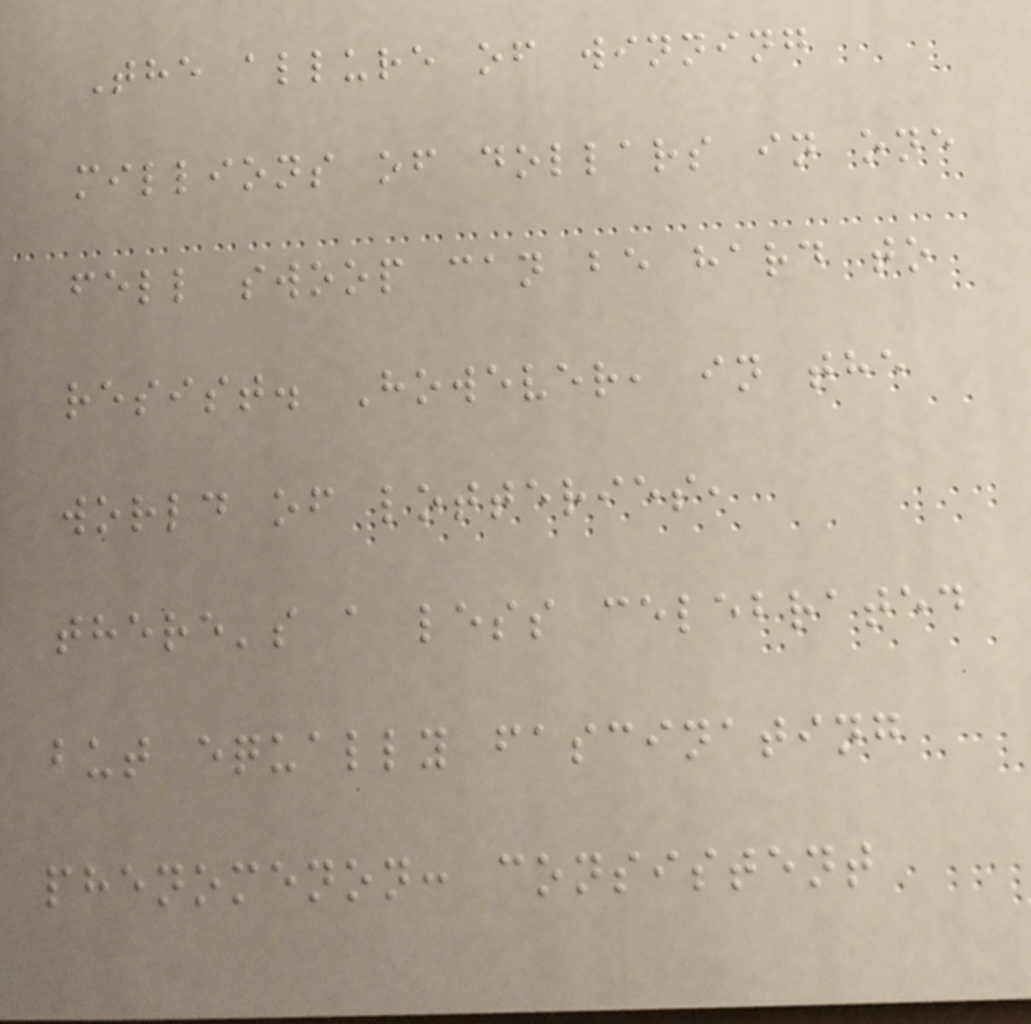The allure of winning
millions of dollars in one
fell swoop can be hard to
resist. However, in the
world of lotteries,
there's a less celebrated
but equally fascinating
phenomenon: consistent
